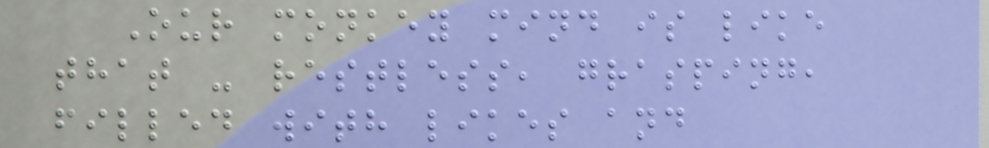Our monkey mind is like
that - restless, grasping,
filled with likes and
